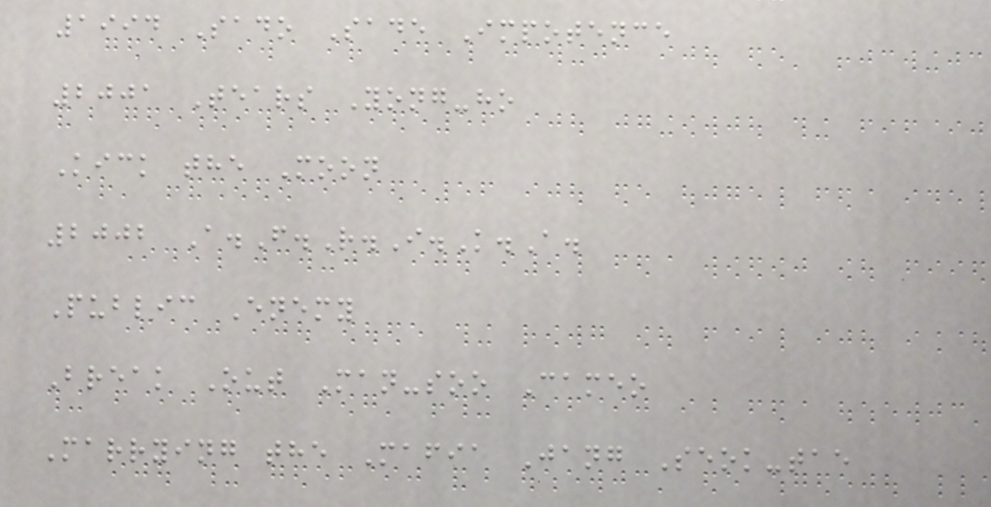1994 Sado Sade Impotence
2001 Tears Yong-ho
Kick the Moon
2002 A.F.R.I.K.A.
Public Enemy
Break Out Man-soo Cameo
Marrying the Mafia Jang Seok-tae
